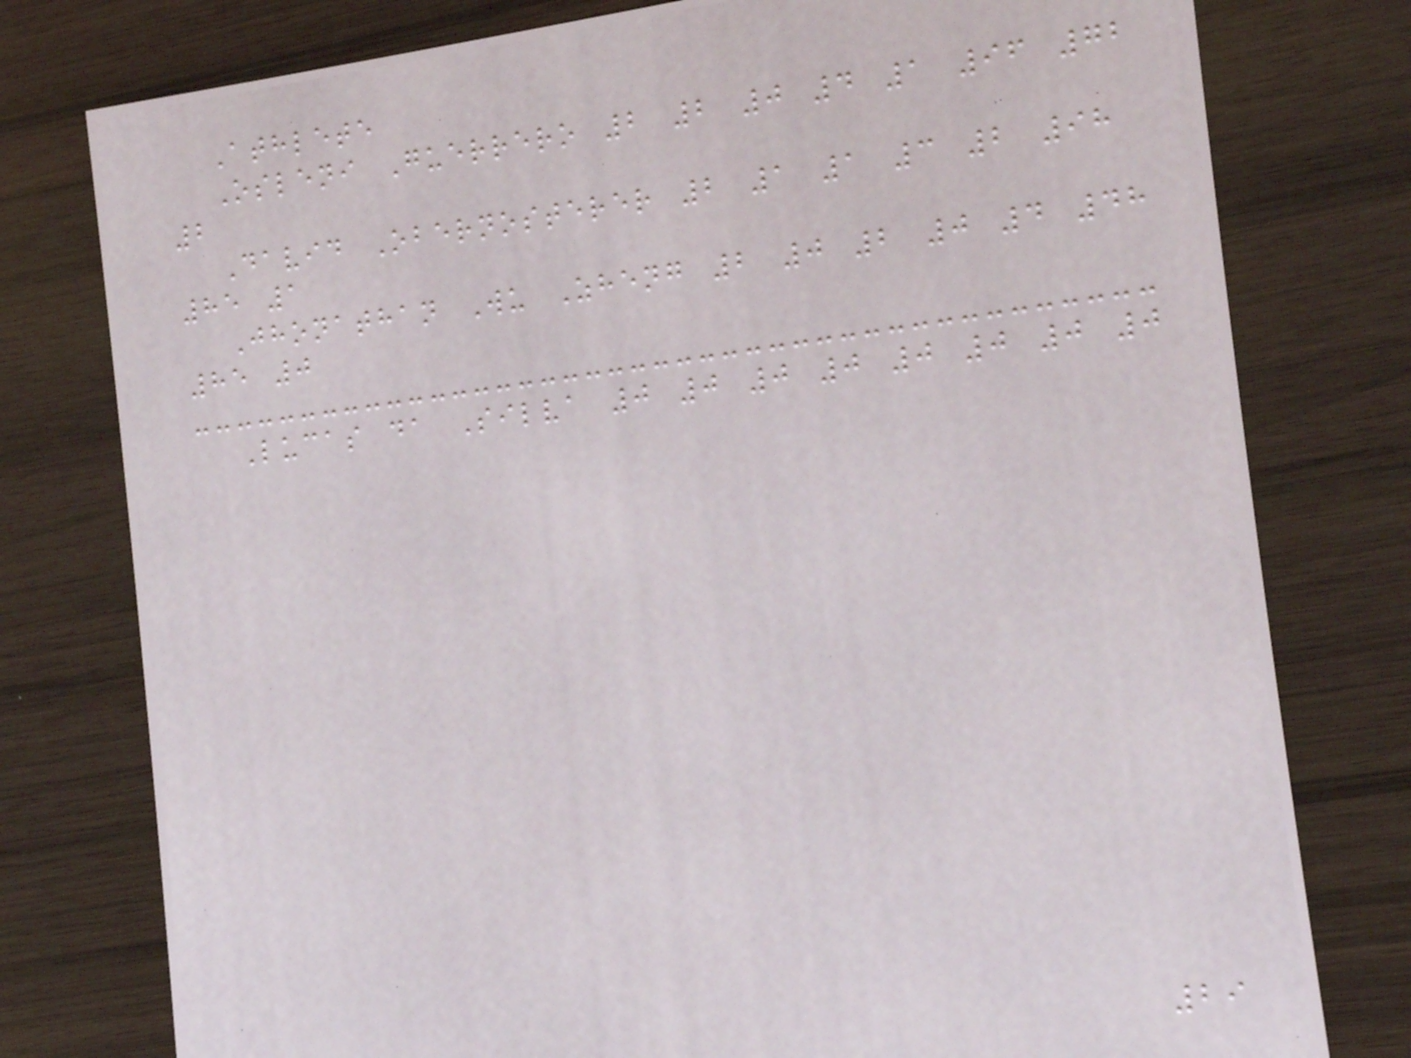Athlete
Osleni Guerrero 2 2 0 4 1 96 72
2
David Obernosterer 2 1 1 3 2 98
85 1
Jhonathan Wu Zheng 2 0 2 0 4 48
85 0
Lucas da Silva 0 0 0 0 0 0 0 0
29
